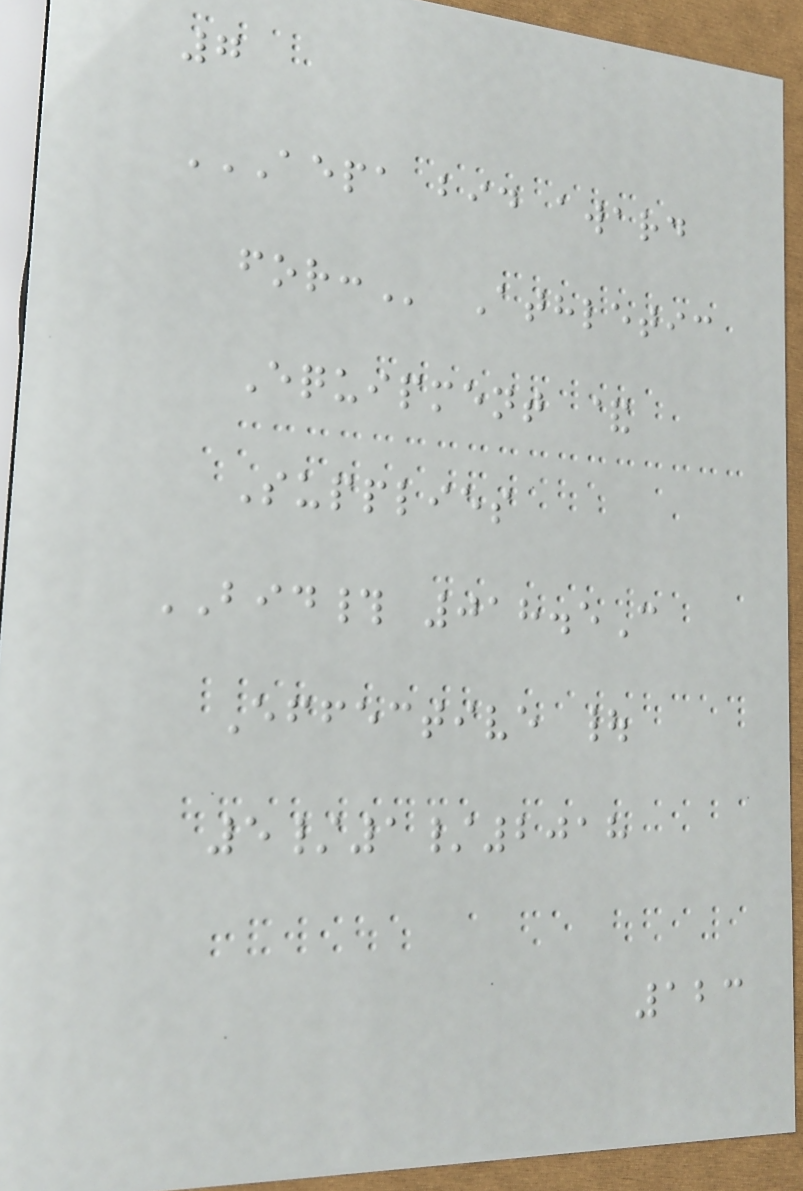7
AEPA BID AWARD
FOR: Athletic
Equipment &
Supplies
BID# 018.5C
Effective |
5/1/2018
123
